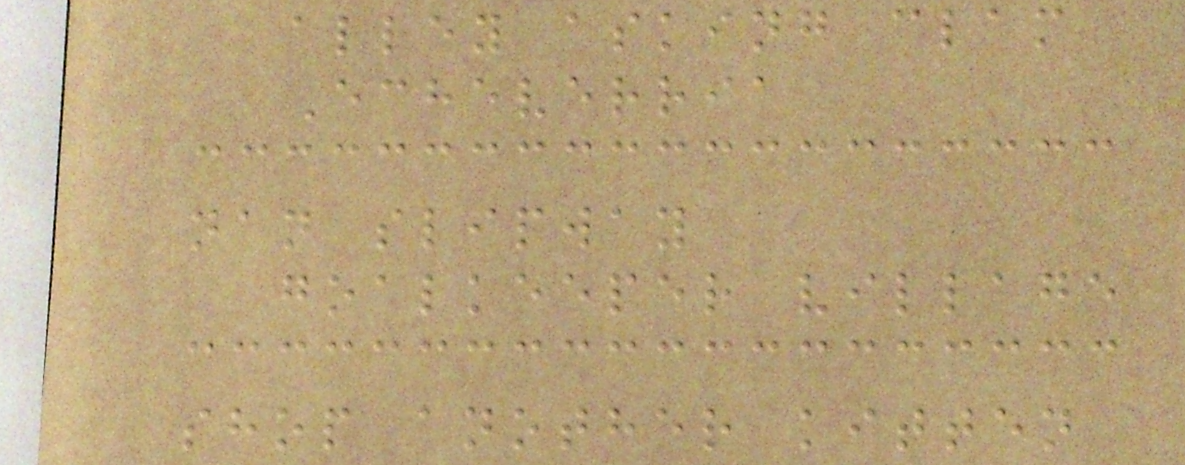alley asking clam
Echeverria
nan slipway
goalkeeper village
shop another kitten
